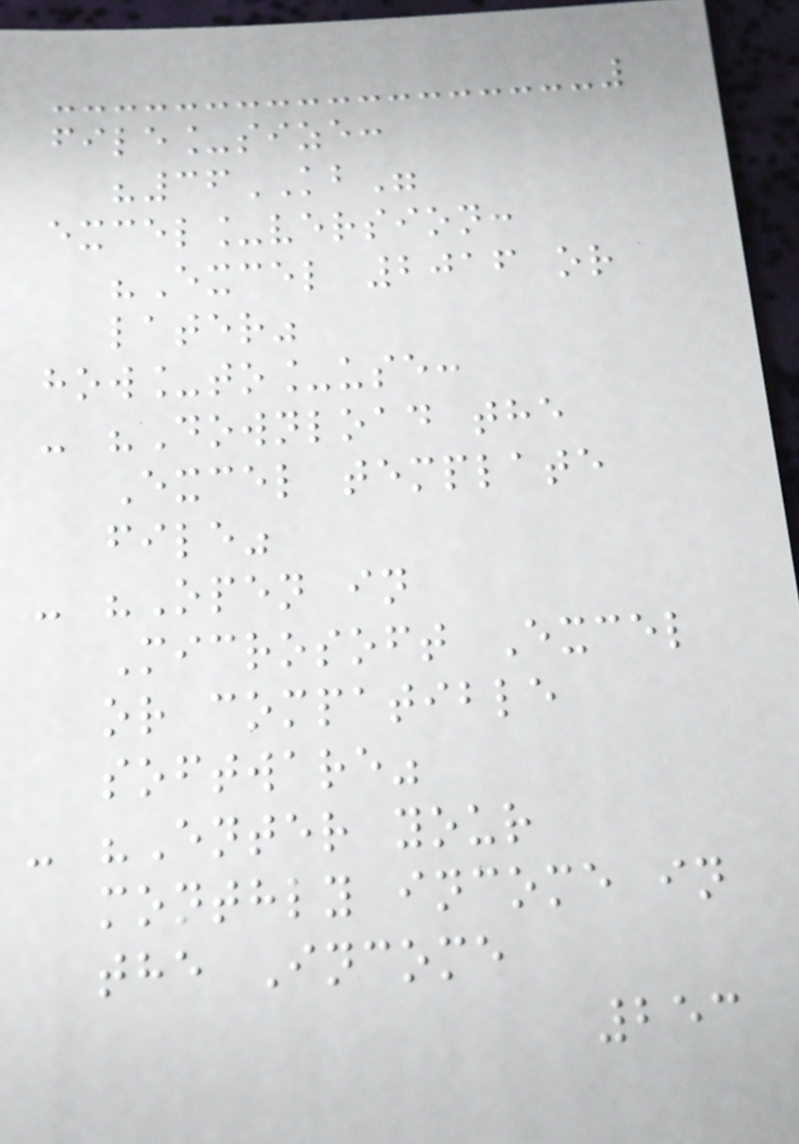file_size:
"36KB"
excel_version:
"Excel 2016 or
later"
how_to_use:
- "Download the
Excel template
file"
- "Open in
Microsoft Excel
or compatible
software"
- "Enter your
monthly income in
the Income
253
